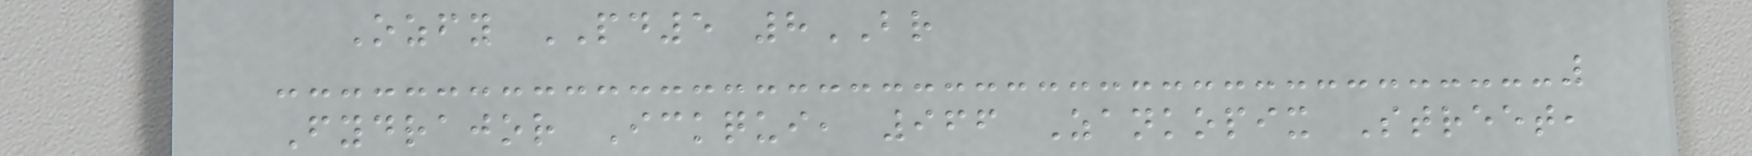Ozfy PD5 8BR
Fydrajor Ickqui, 966 Zankopix Street,
